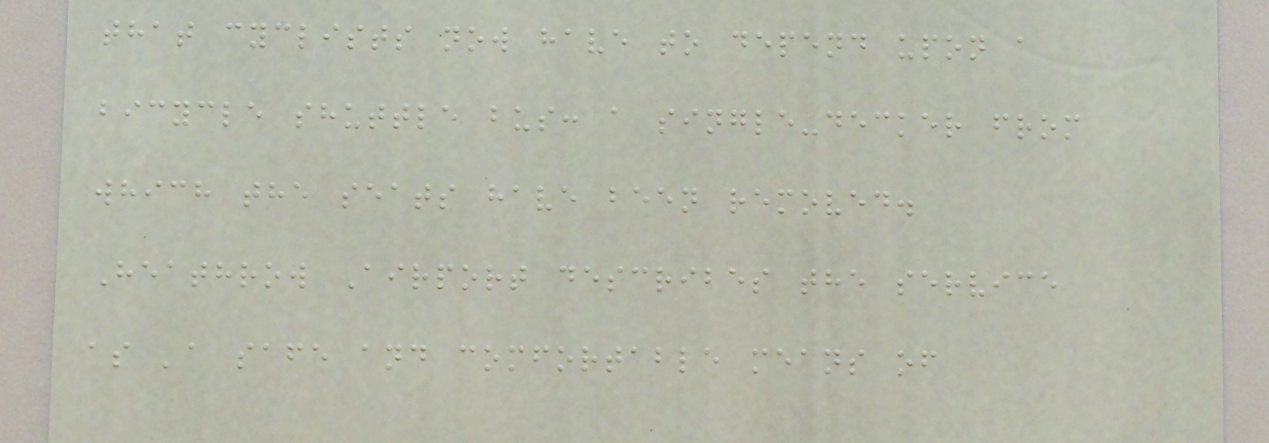that cyclists now have to depend upon a
bicycle shuttle bus: a single-decker from
which the seats have been removed.
Heathrow Airport describes the service
as 'a safe and comfortable means of
